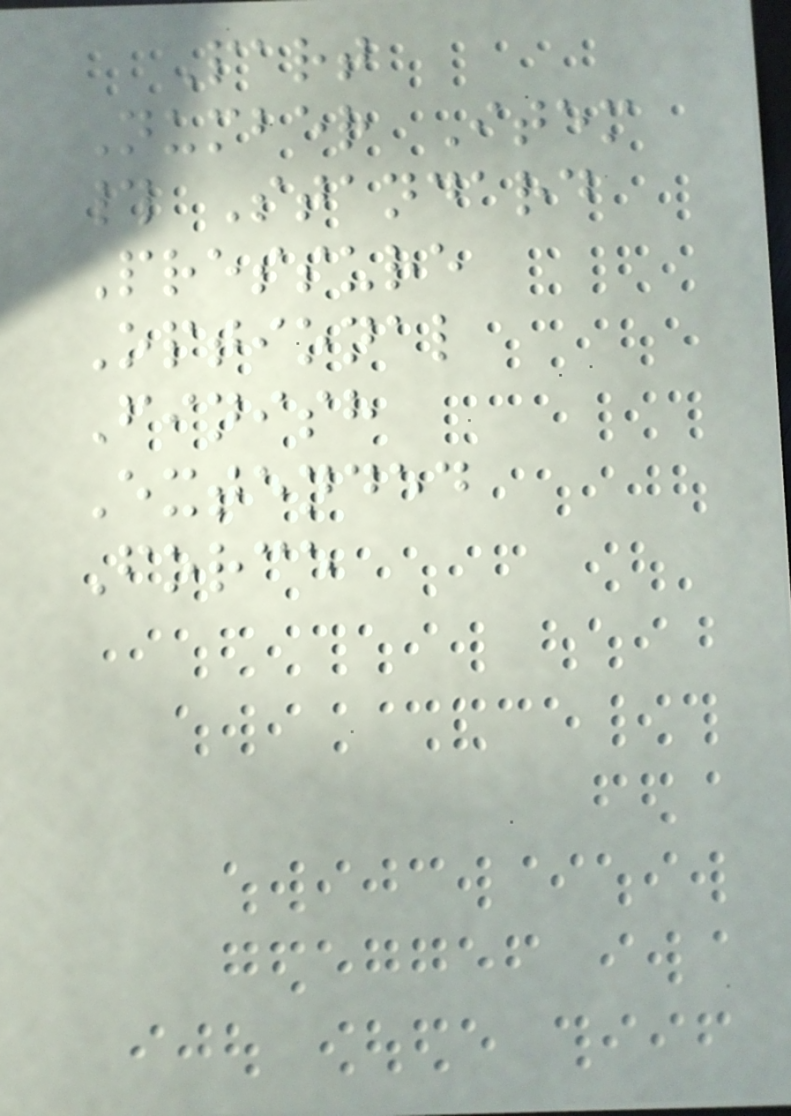Part
Number Item
# Standard
Pressure
Optional
Finish
Extended
Force
